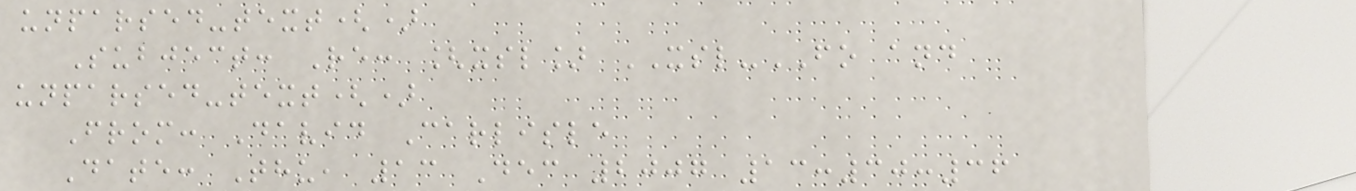unparsed-text()
Subject: Re: [xsl] XSL-FO and
unparsed-text()
From: David Carlisle
Date: Thu, 13 Dec 2007 13:30:36
